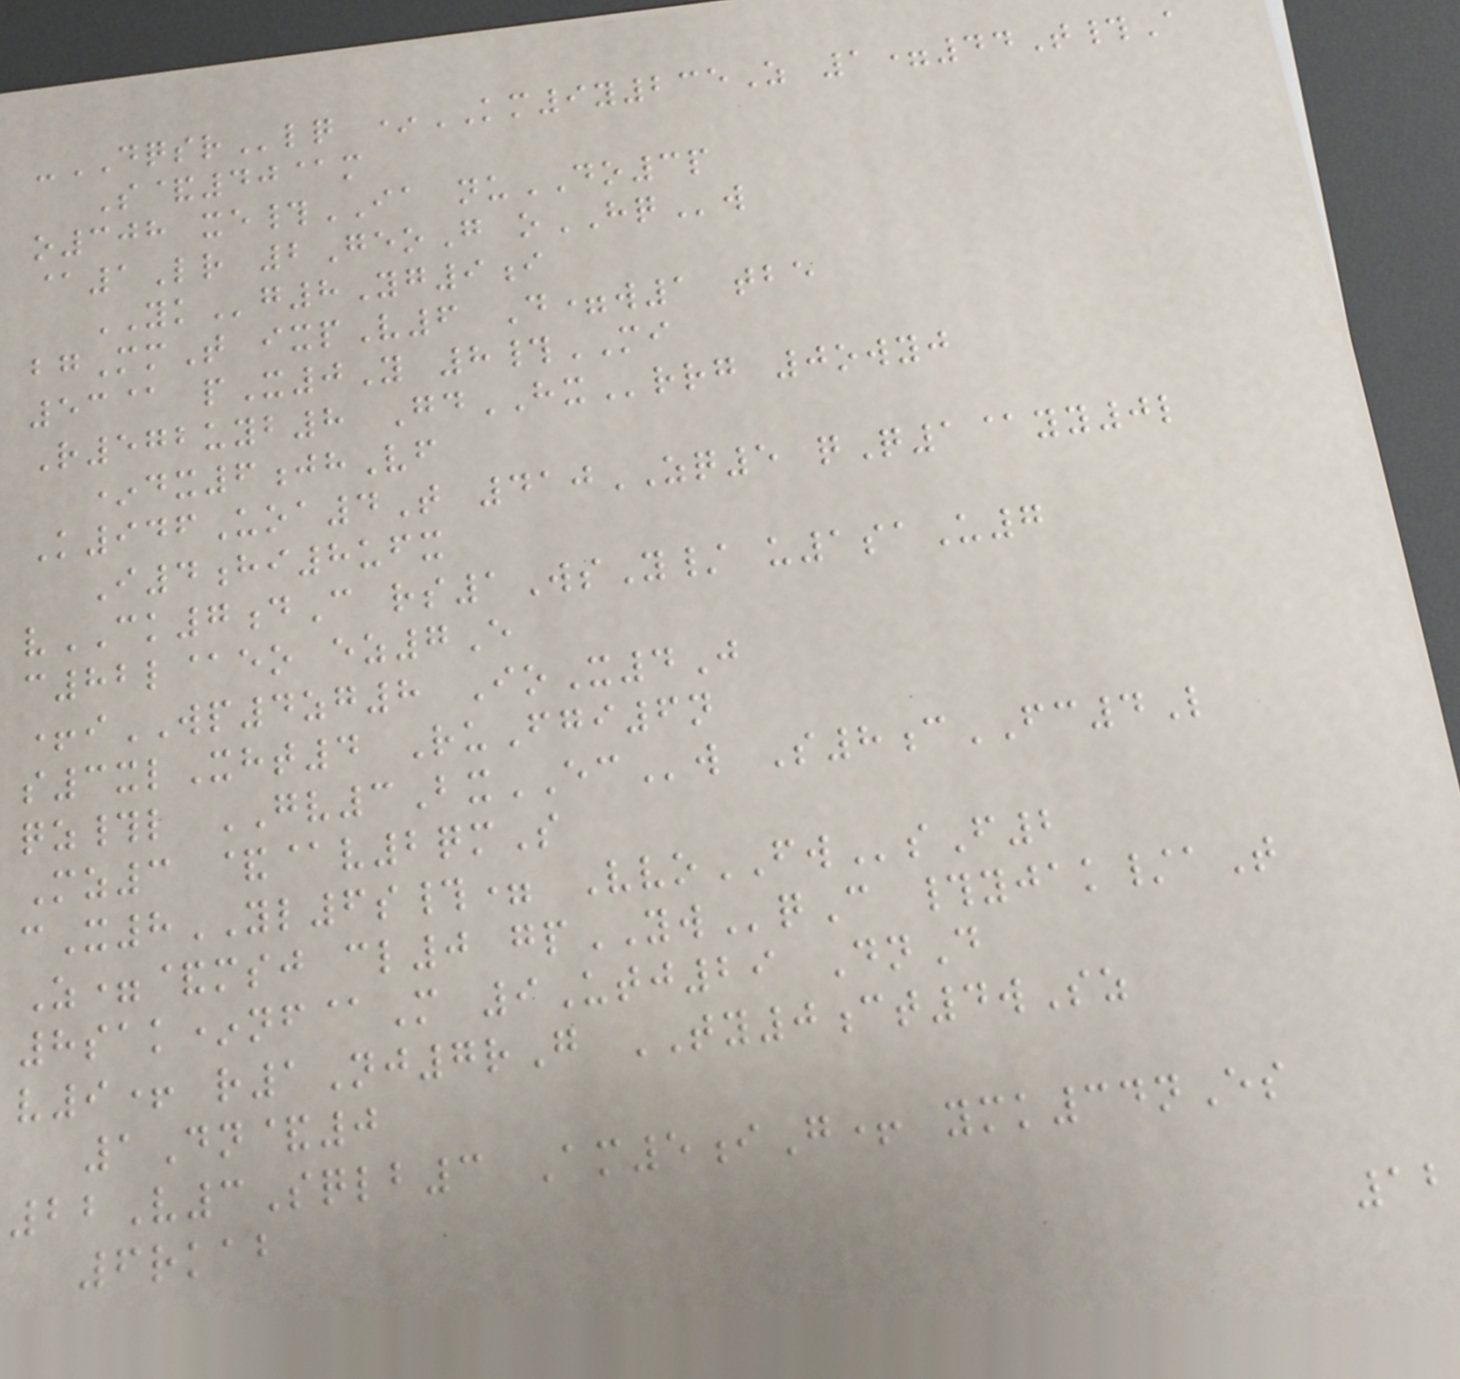-DQSRlq *KM9y235Z 1=44T#A
S&40@m
o308 xe#IA nuDO3p
@1Lr 2GeoG oHQw
YKg8Yg9i
bgMmT ixpV6 D=w1 tbe
53@ pX0Y 8#MI
R572uyb8 GdHXrrg 0owyj
*dx6jhVf
K946Uoa4T 410ZQ5 qQ1@yy0l
I4hi8ufx
vCK7dC rs1WsY/ u1saU7
c82l@eo ez7E
+iWP4zg8 IoX4J
s3xlXht4 RuFgi6n
qz#l GV3BxECw S8cFC4L
Mz3 &@v2qmS
cX8YL6s#= VvoFWsF2
Z=&msj cl0 gpYWqC #yjak/aT
8sak*nf@M 9Utj29 DnD
v9+ r1Nj7rG TY0ct4wSz
1Dn&0
22V3Sqlb3 Am5iG+ ymk34nEs
6rkab
12
